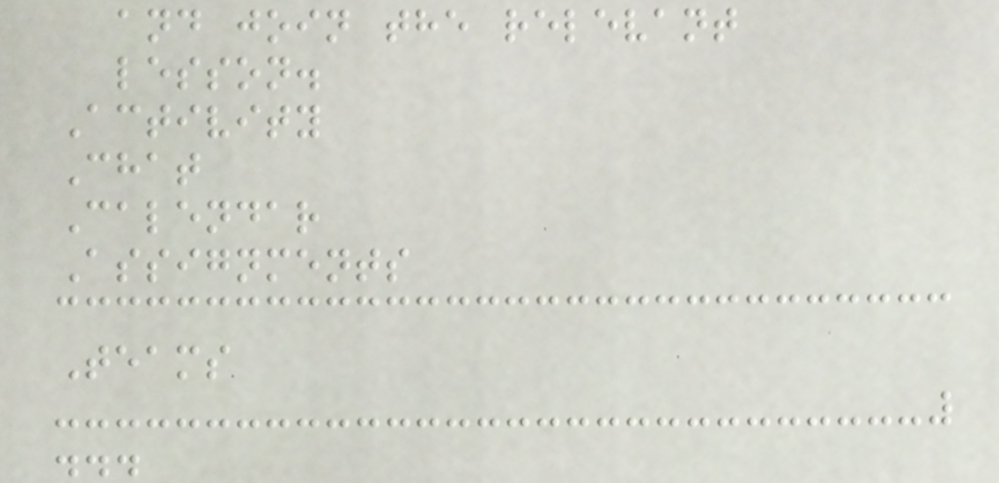and join the relevant
lesson.
Activity
Chat
Calendar
Assignments
Teams
...
